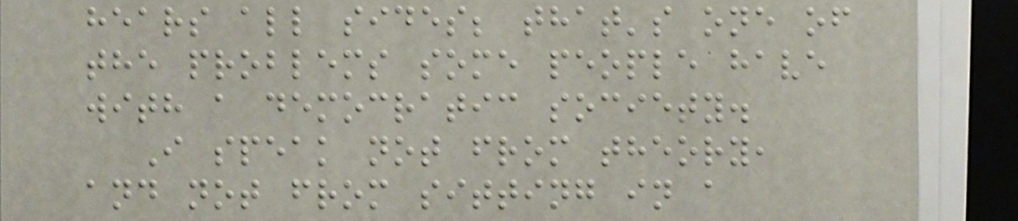hears all sides; that's one of
the problems some people have
with a democratic society.
I speak not from theory,
and not from sitting in a
